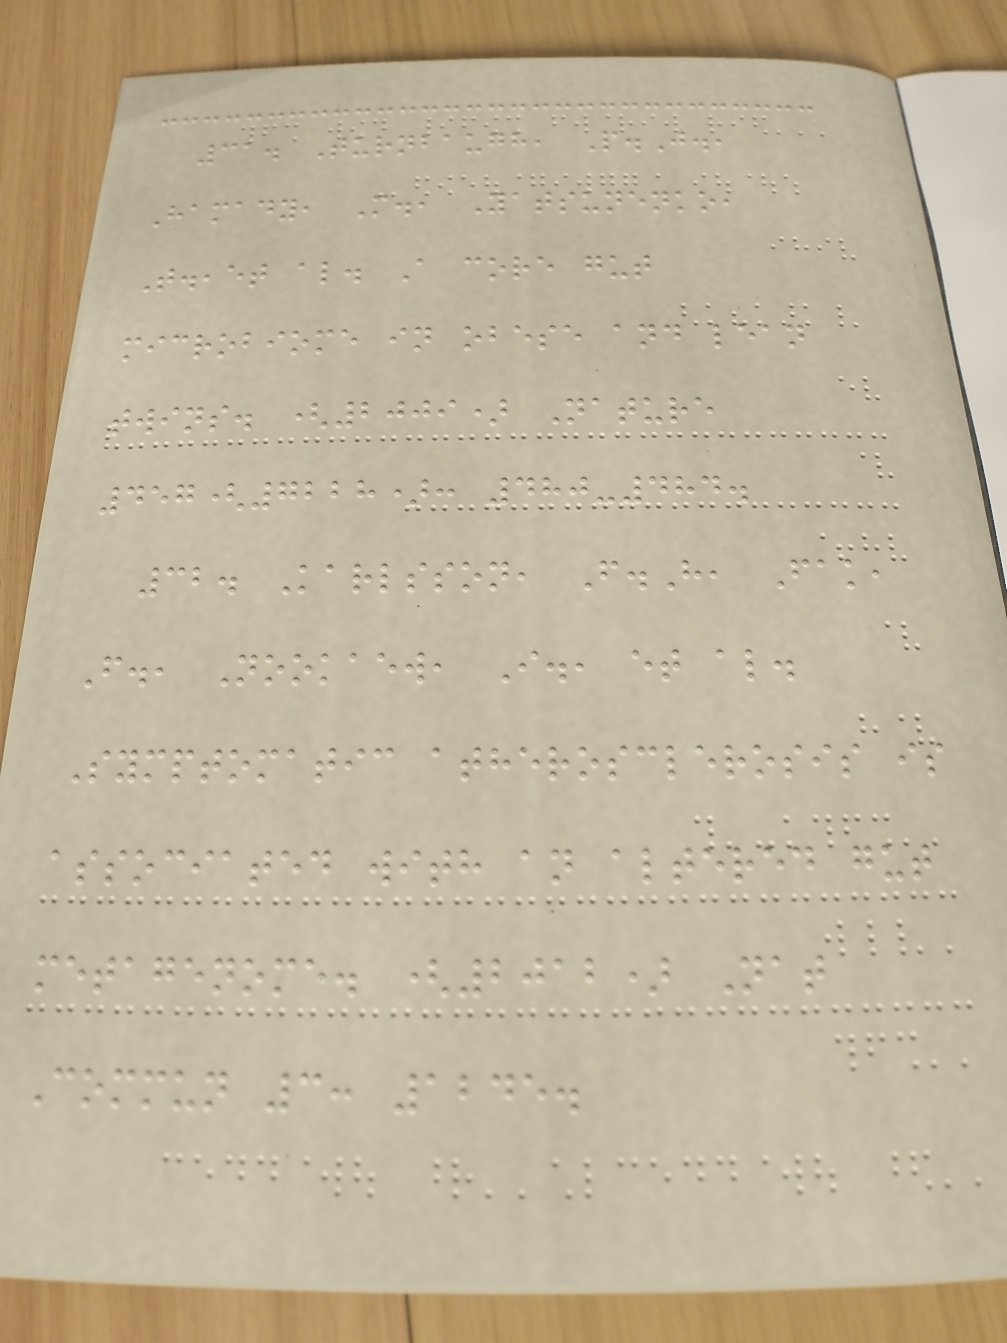31. Turnbaugh, P.J.,
Hamady, M., Yatsunenko,
T.,et al. A core gut
microbiome in obese and lean
twins. (2009) Nature
457(7228): 480-484.
32. Karlsson, F.H, Fak,
F., Nookaew, I., et al.
Symptomatic atherosclerosis is
associated with an altered gut
metagenome. (2012) Nat
Commun 3: 1245.
